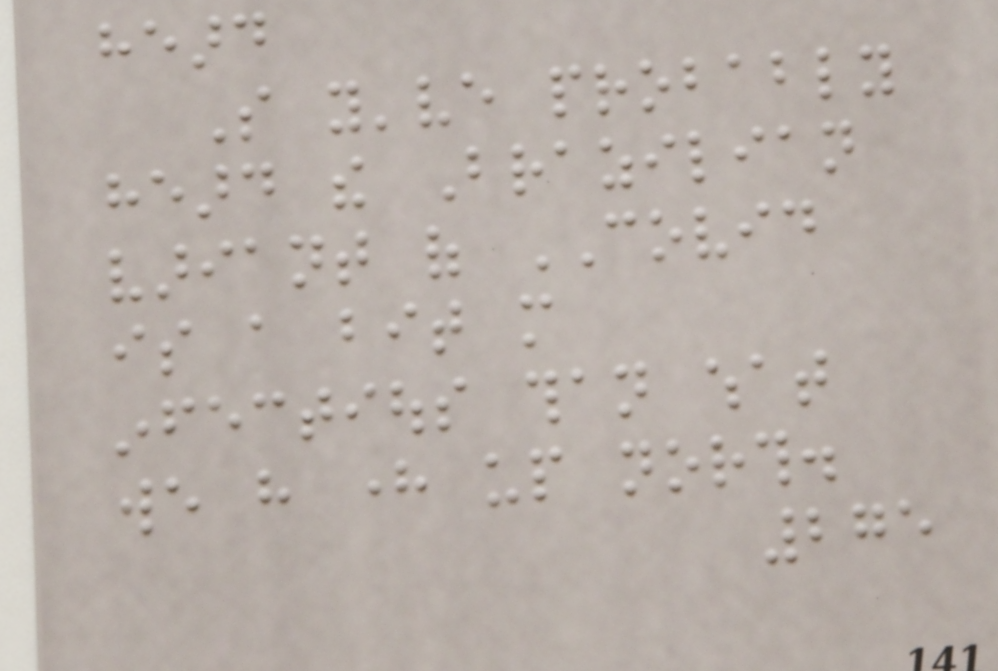heard
So you've probably
heard the Brazilian
variant of COVID
is a bit more
infectious than what
we have here up north.
275
